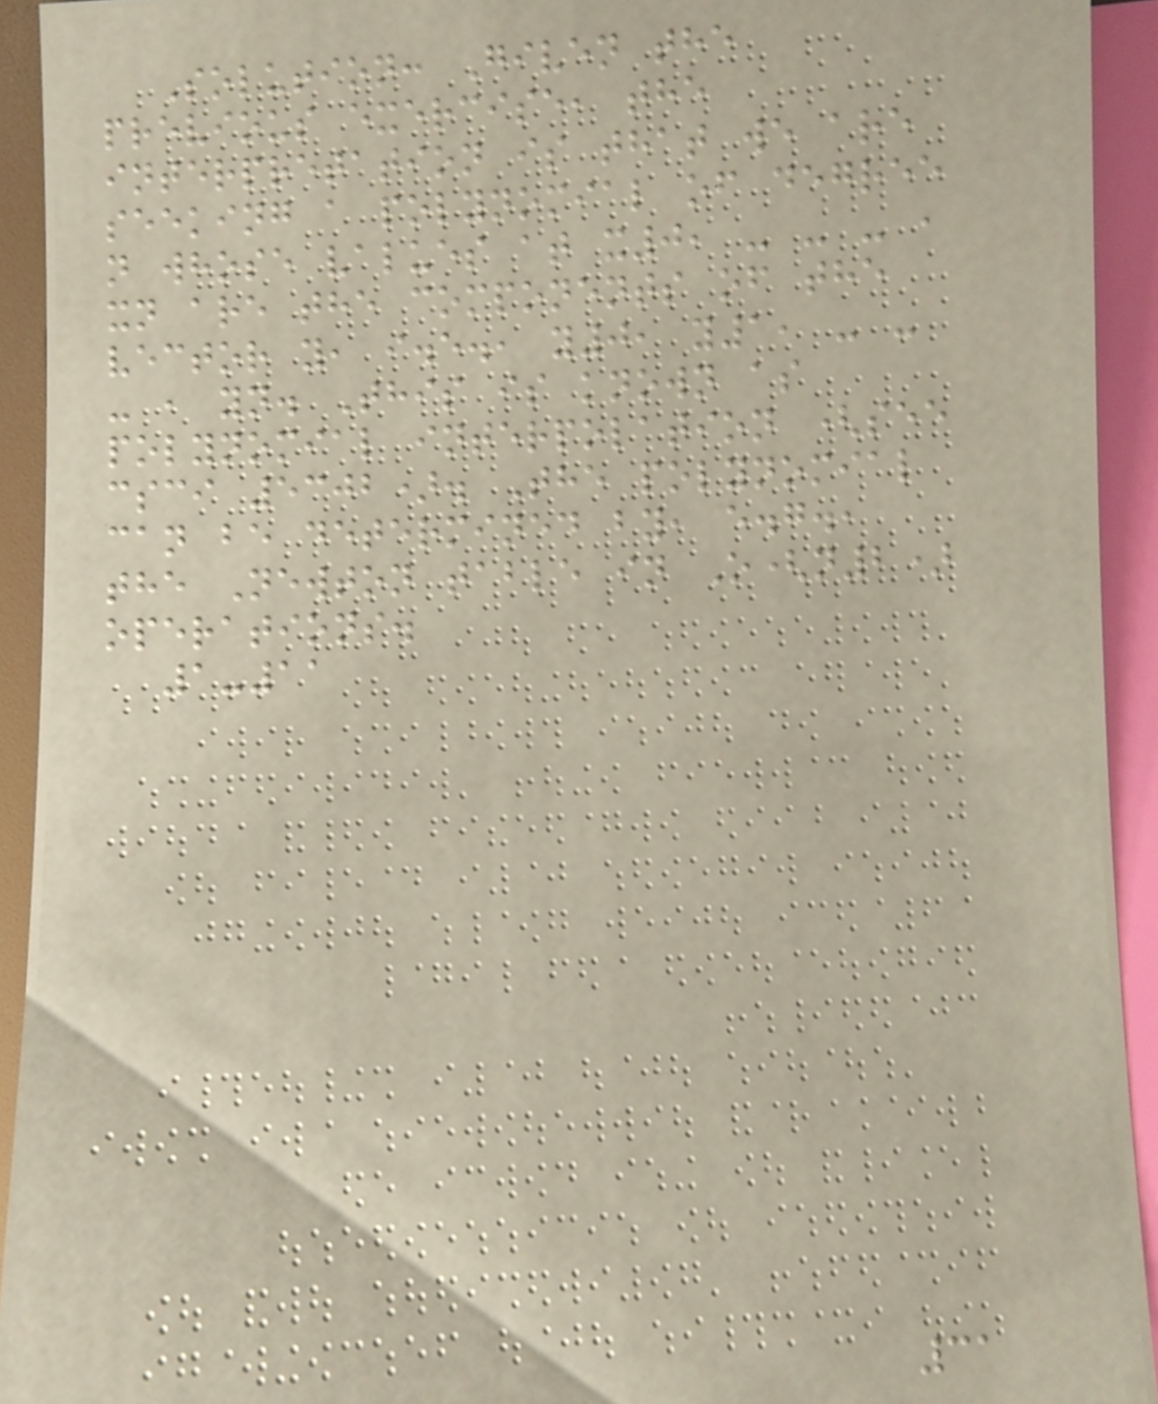Solution: Given the
previous exercise, the
interpretation is that we are
seeking a polynomial of degree
n whose values at x0, - - - ,
xn are the components of the
vector y, i.e., y0, y1, - -
- , yn. This is known as
polynomial interpolation (see
csci 5302). The polynomial
can be determined by, e.g.,
the Newton table in O(n2)
operations.
1-11
31
